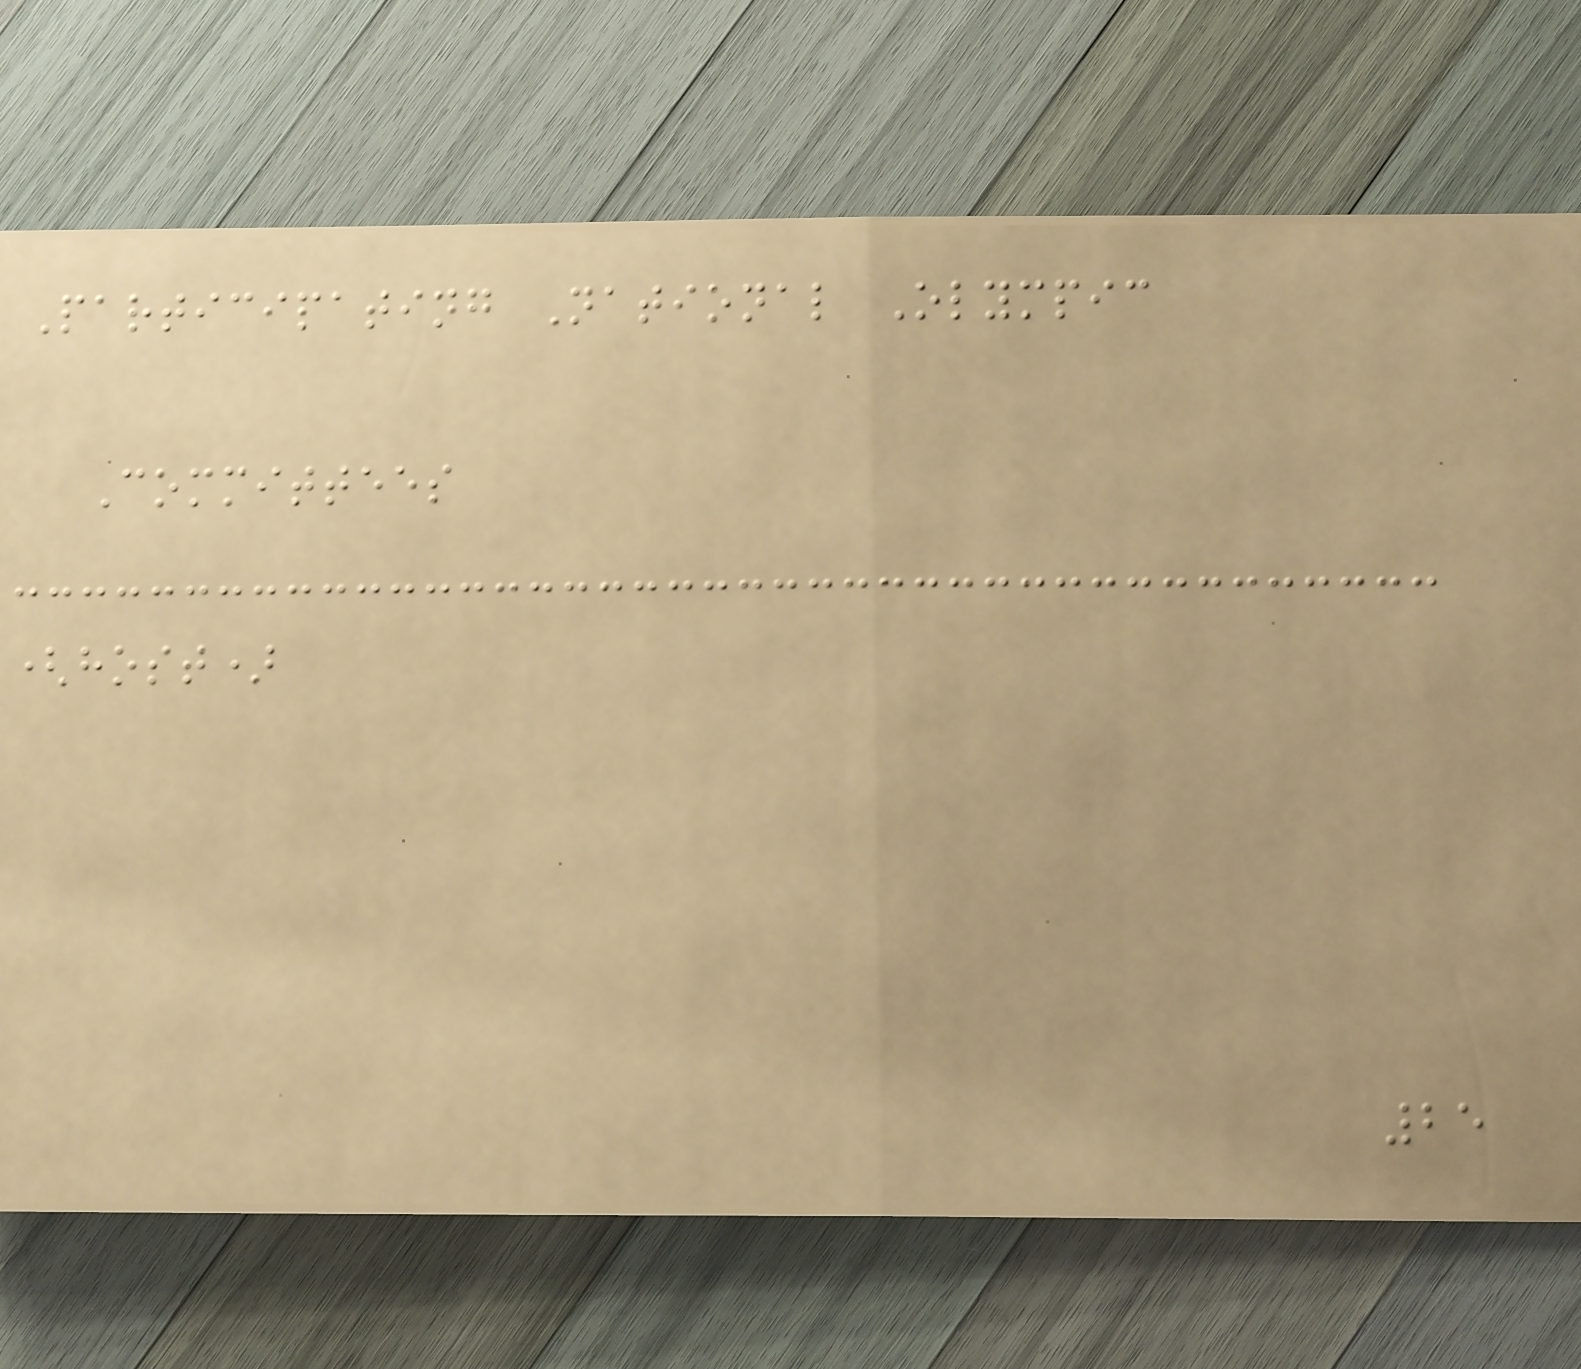Participating National Olympic
Committees
(host)
25
